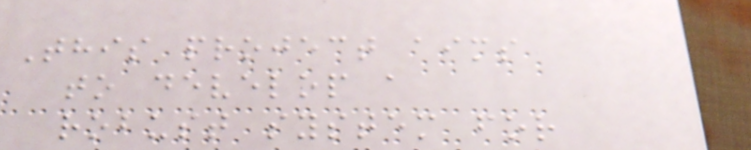This project aims
to develop a
robust system for
